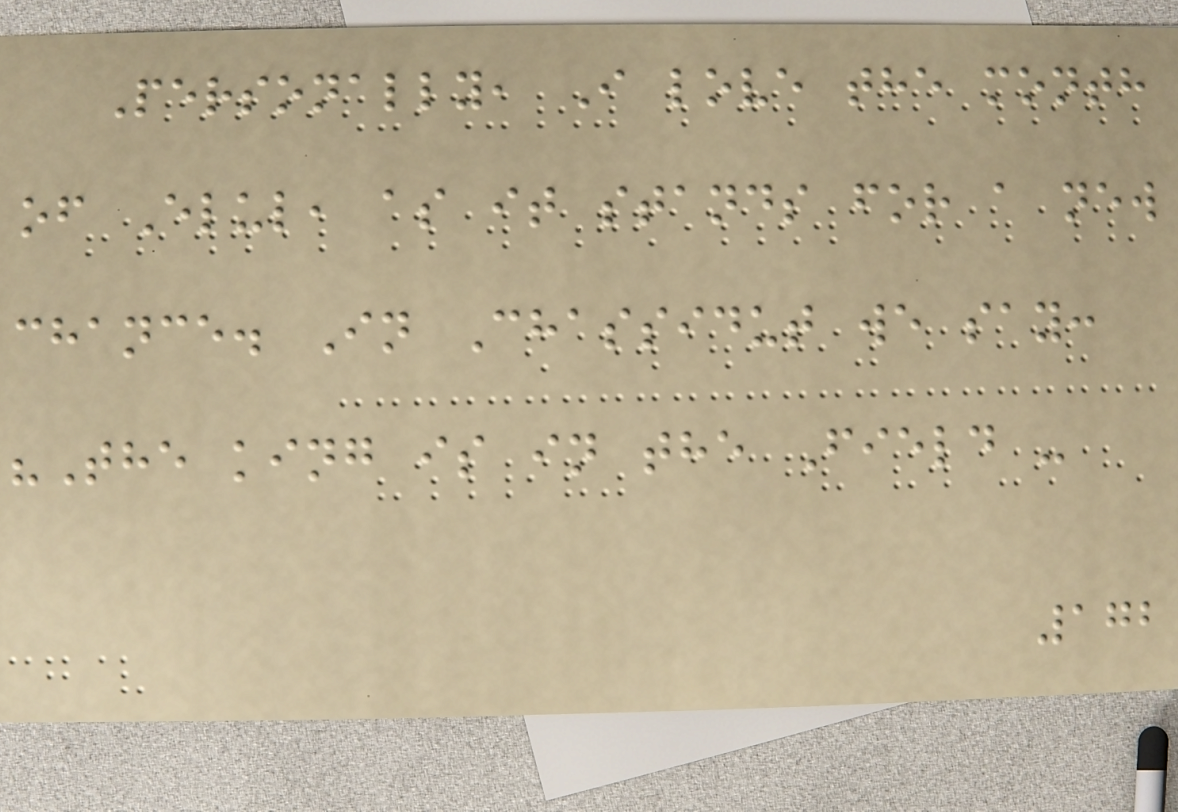Personally, I love the month
of Elul, as it stands for a new
chance. In Chassidut we say:
"The king is in the Field -
172
